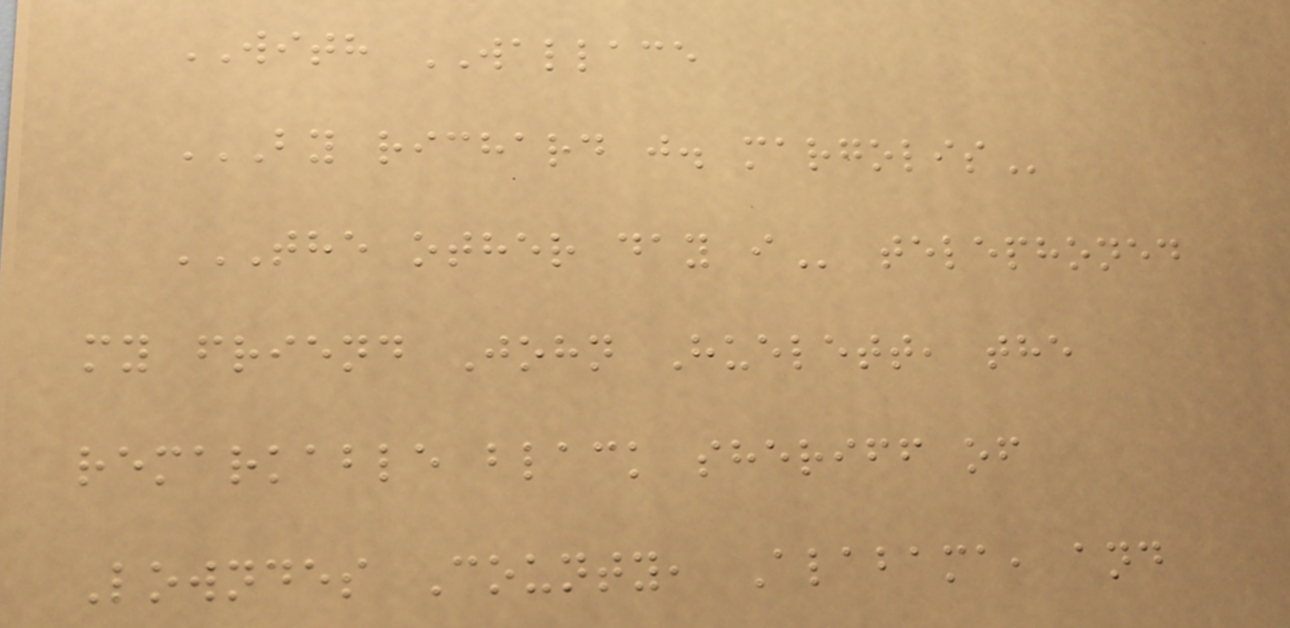WITH WALLACE
BY RICHARD J. MARGOLIS
THE OTHER DAY I telephoned
my friend John Huelett, the
remarkable black sheriff of
Lowndes County, Alabama, and
